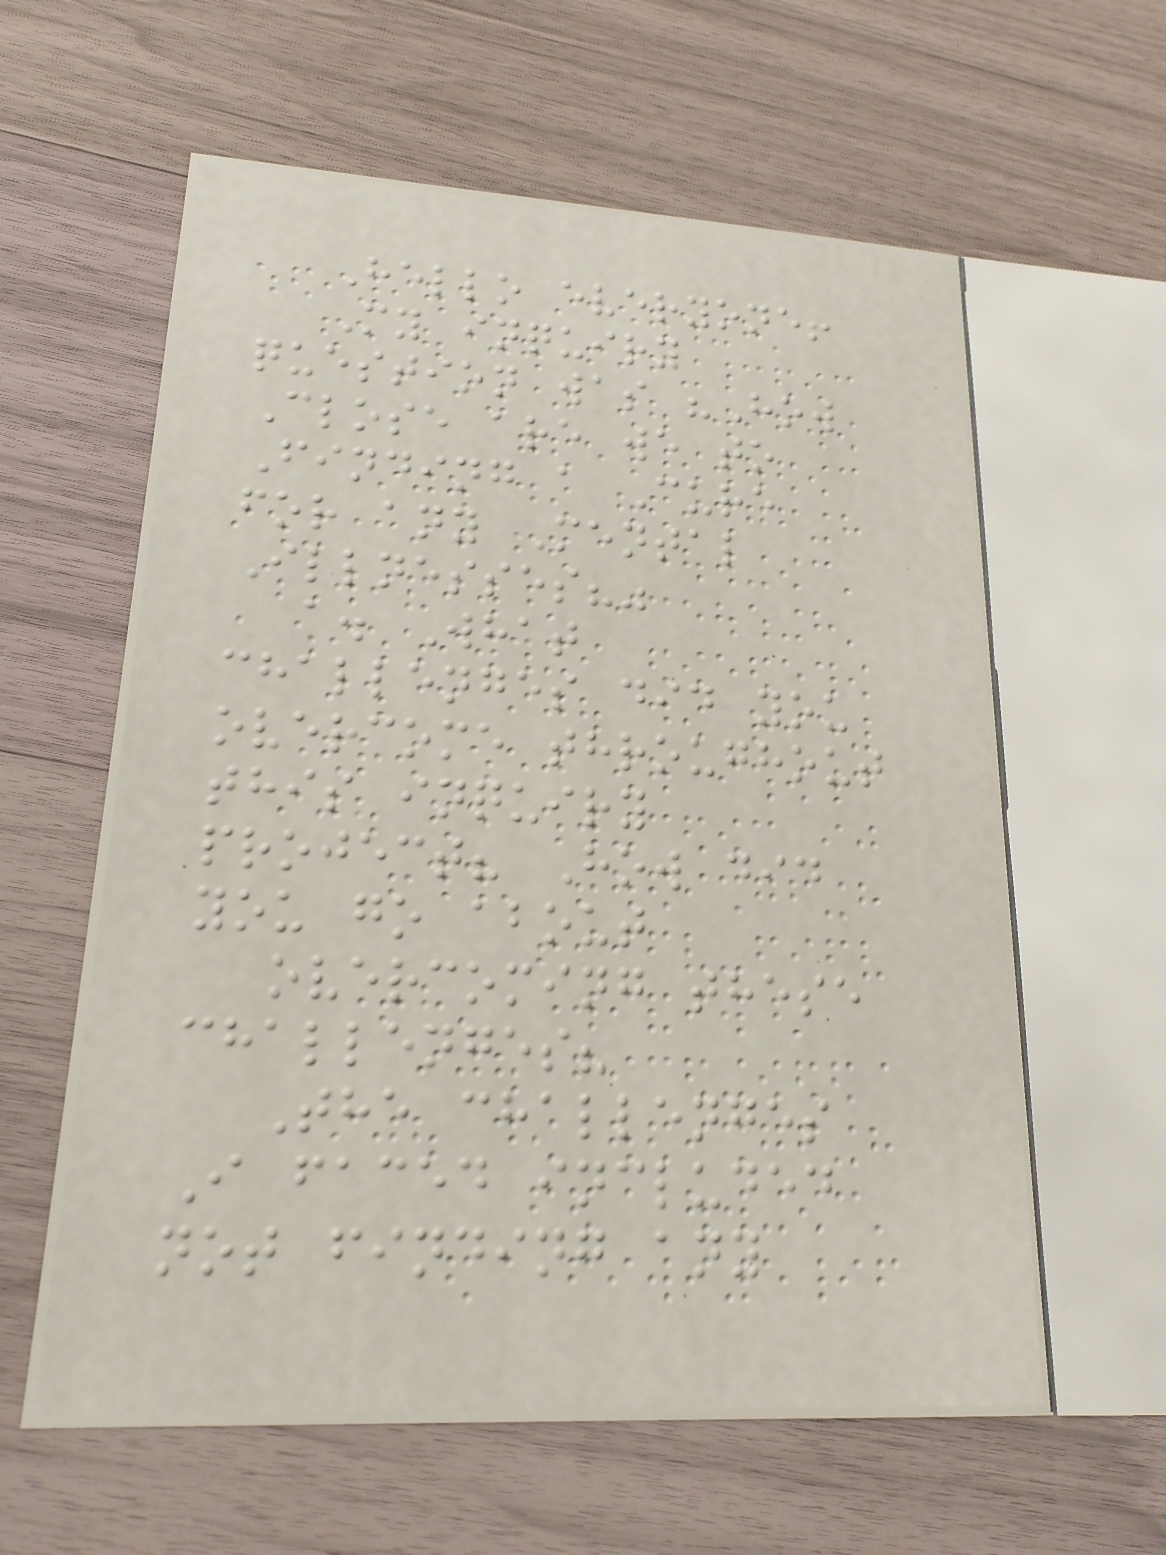Hello everyone!
My inquiry
question was "How
Close are we to
Finding a Cure
for any Mental
Illnesses?"
a. What
challenges did you
overcome throughout
this inquiry
project? How did
you go about
overcoming these
challenges?
The challenges
I faced included
not finding any
